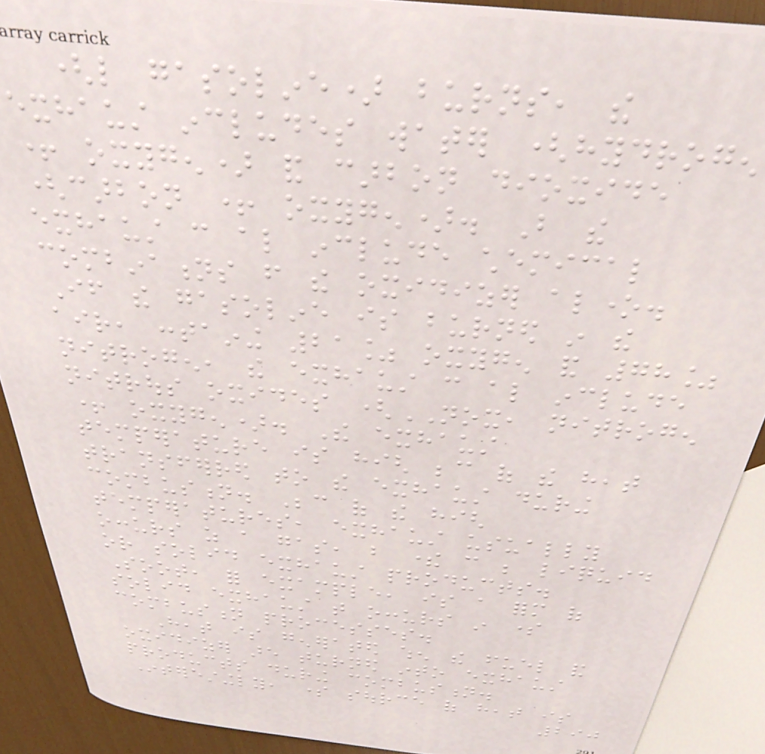(like gasoline) burns, the
exhaust includes water (hydrogen
+ oxygen) and carbon dioxide
(carbon + oxygen). But the
exhaust can also include chemical
combinations from the oxidizer alone.
If the gasoline is burned in the
air, containing 21% oxygen and 78%
nitrogen, the exhaust can also include
nitrous oxides (NOX, nitrogen
+ oxygen). The exhaust
temperature is high because of the heat
transferred to the exhaust during
combustion. Because of the high
temperatures, exhaust usually
occurs as a gas, but there can be liquid
or solid exhaust products.
Soot, for example, is a form of
solid exhaust that occurs in some
combustion processes.
Heat is generated when the fuel and
oxidizer are turned into exhaust
products during combustion.
Interestingly, some source of heat is
290
